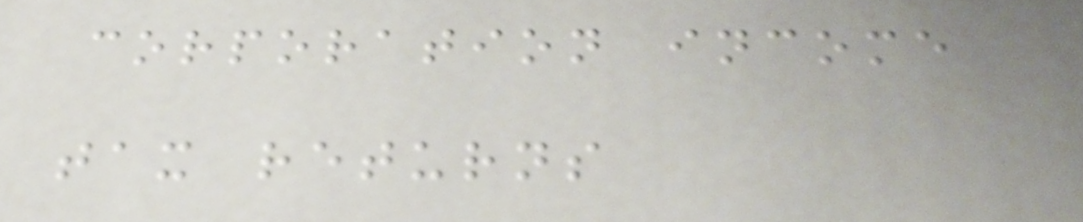corporation income
tax returns
